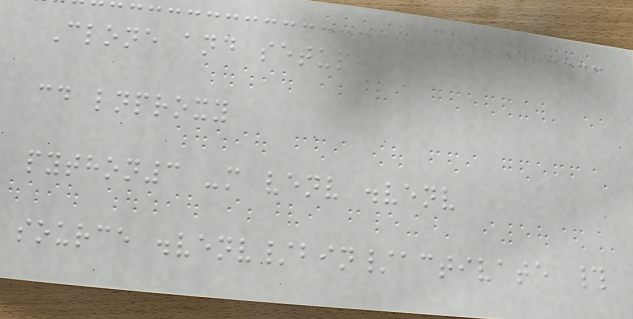Clone and setup:
cd lnproxy
python3 -m venv .venv
source .venv/bin/activate #
